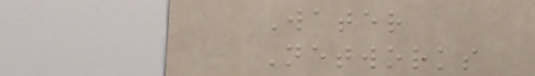Water
Networks
